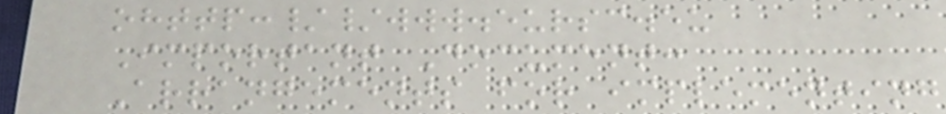ohttp://www.eursc.eu
Important Document:
Arrangements for implementing
